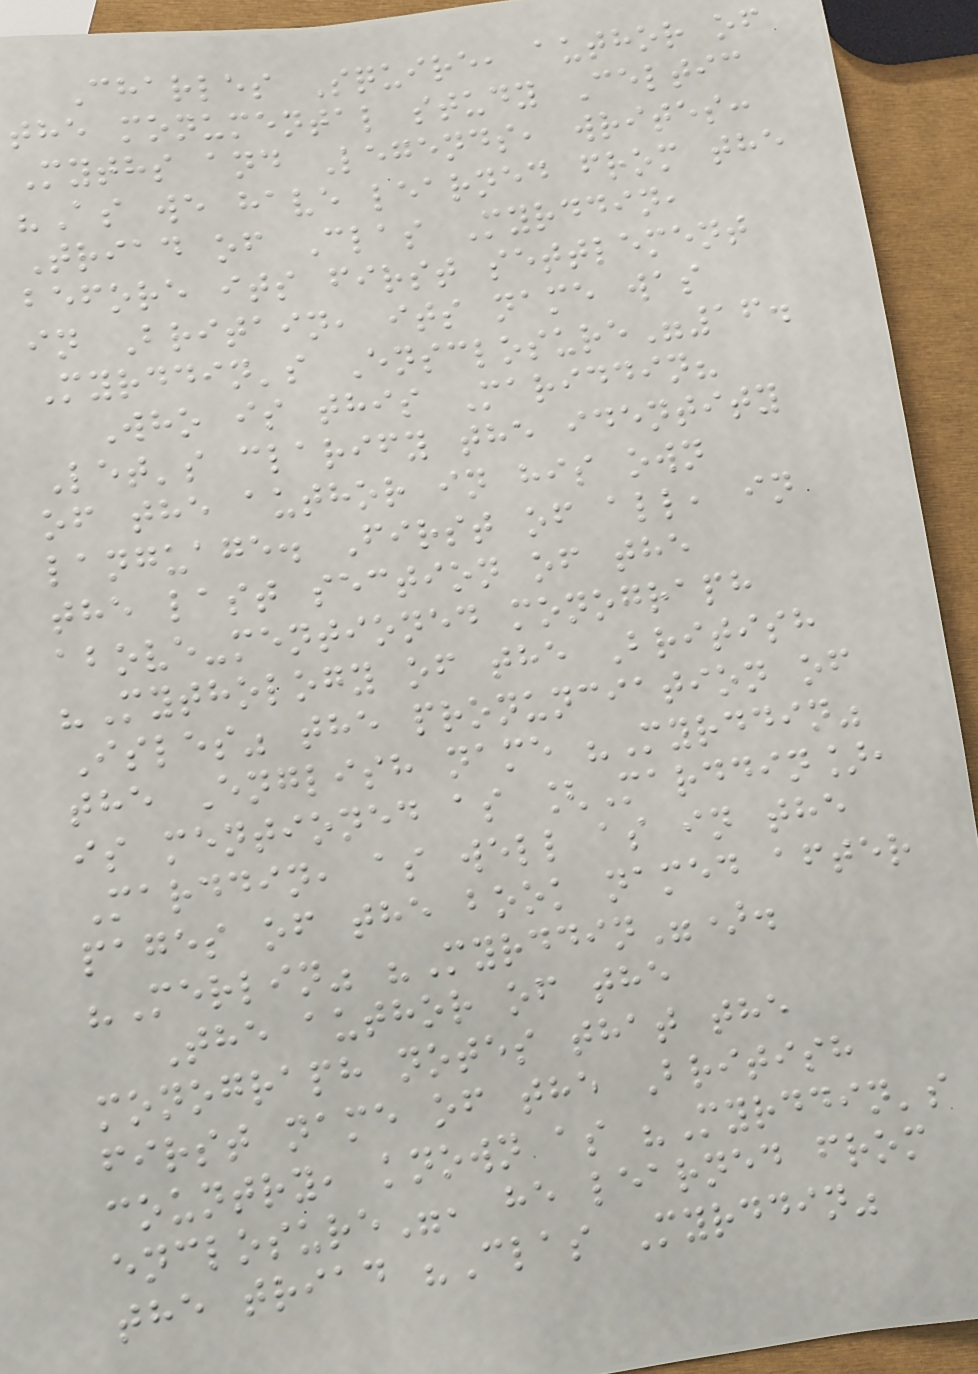Charles Squire, author of
the monumental study Celtic
Myths and Legends, writes:
"As we have learned from the
Triad of Clas Myrddin,
before its first settlement
in Britain, its name was
Myrddin's Ensclosure"16.
Who is this Mariddin?
Let's clarify the identity
of the author in his own
language. First of all, in
the last section of the
above-mentioned monograph
"Mythology of the British
Isles" the pronunciation of
the English name "Myrddin"
is mentioned as [Marddin],
Marddin, as well as in the
pages of the book named after
"Merlin" "Myrddin").
The author of the
monograph notes that the
first name of the British
country, known as "Myrddin's
enclosure", he learned from
the triad "Clas Myrddin"
